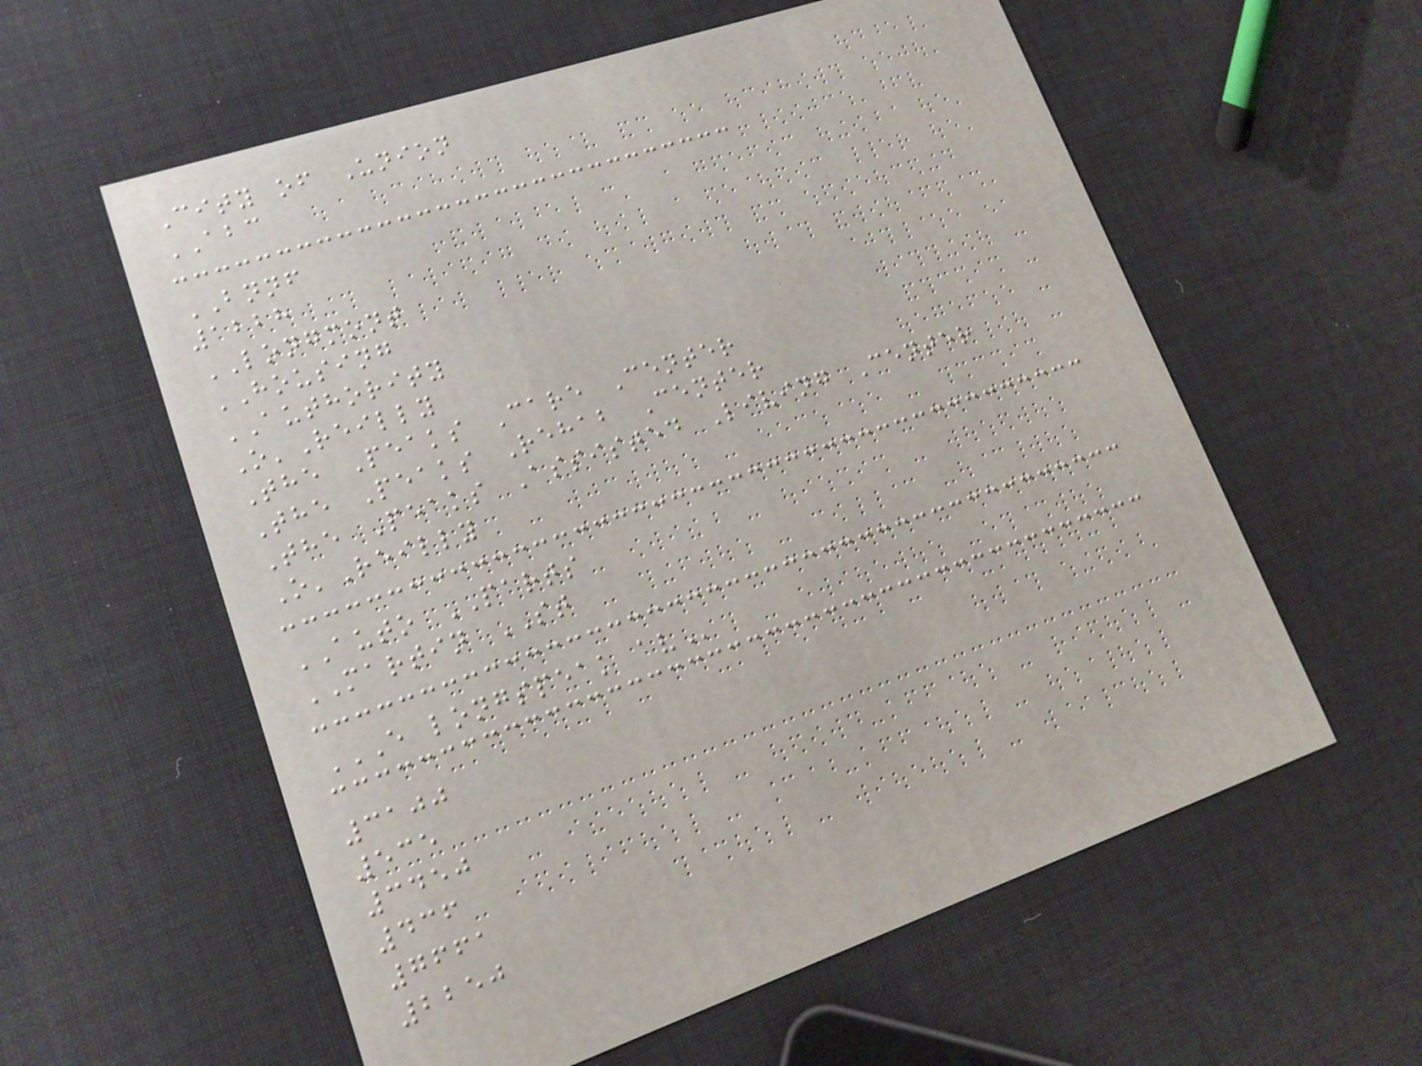City of Union
ABC
BNNF
1228
LONGMONT
HOUSING
AUTHORITY
O'Reilly
The Peaks Care Center
The Peaks Rehab Center
The Peaks Assisted Living Center
O'Reilly
AUTO PARTS
MARTIN ST
E LONGSPEAK AV
3100
535
3450
436
7661
2250
